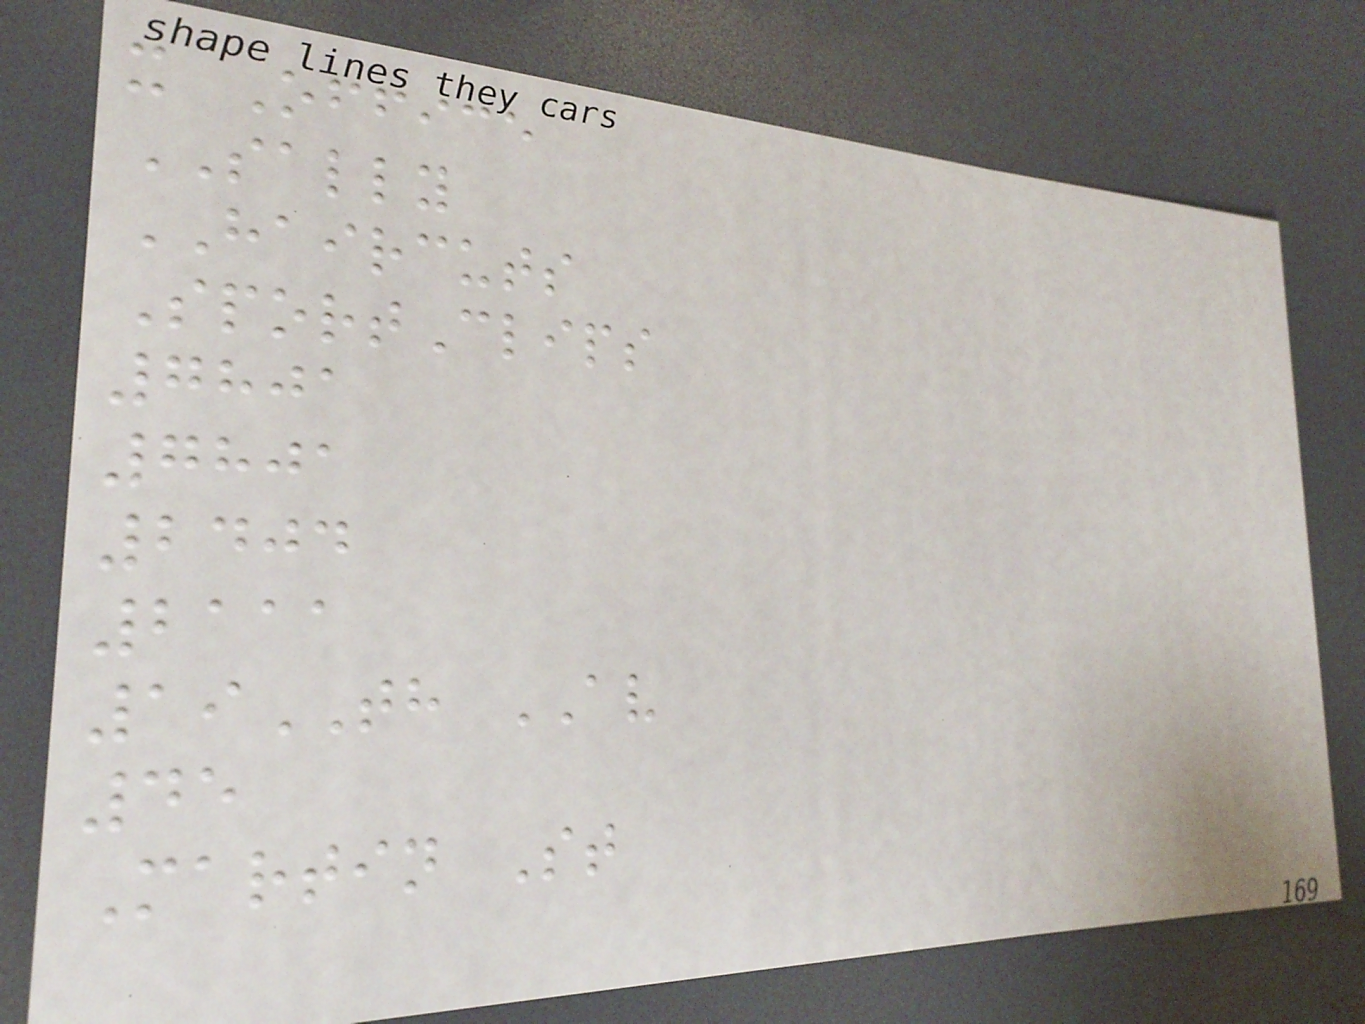x Office
SALLY
HAIRCUTS
SportClips
7801
7801
2404
2111
19TH AV
45
Martin St
